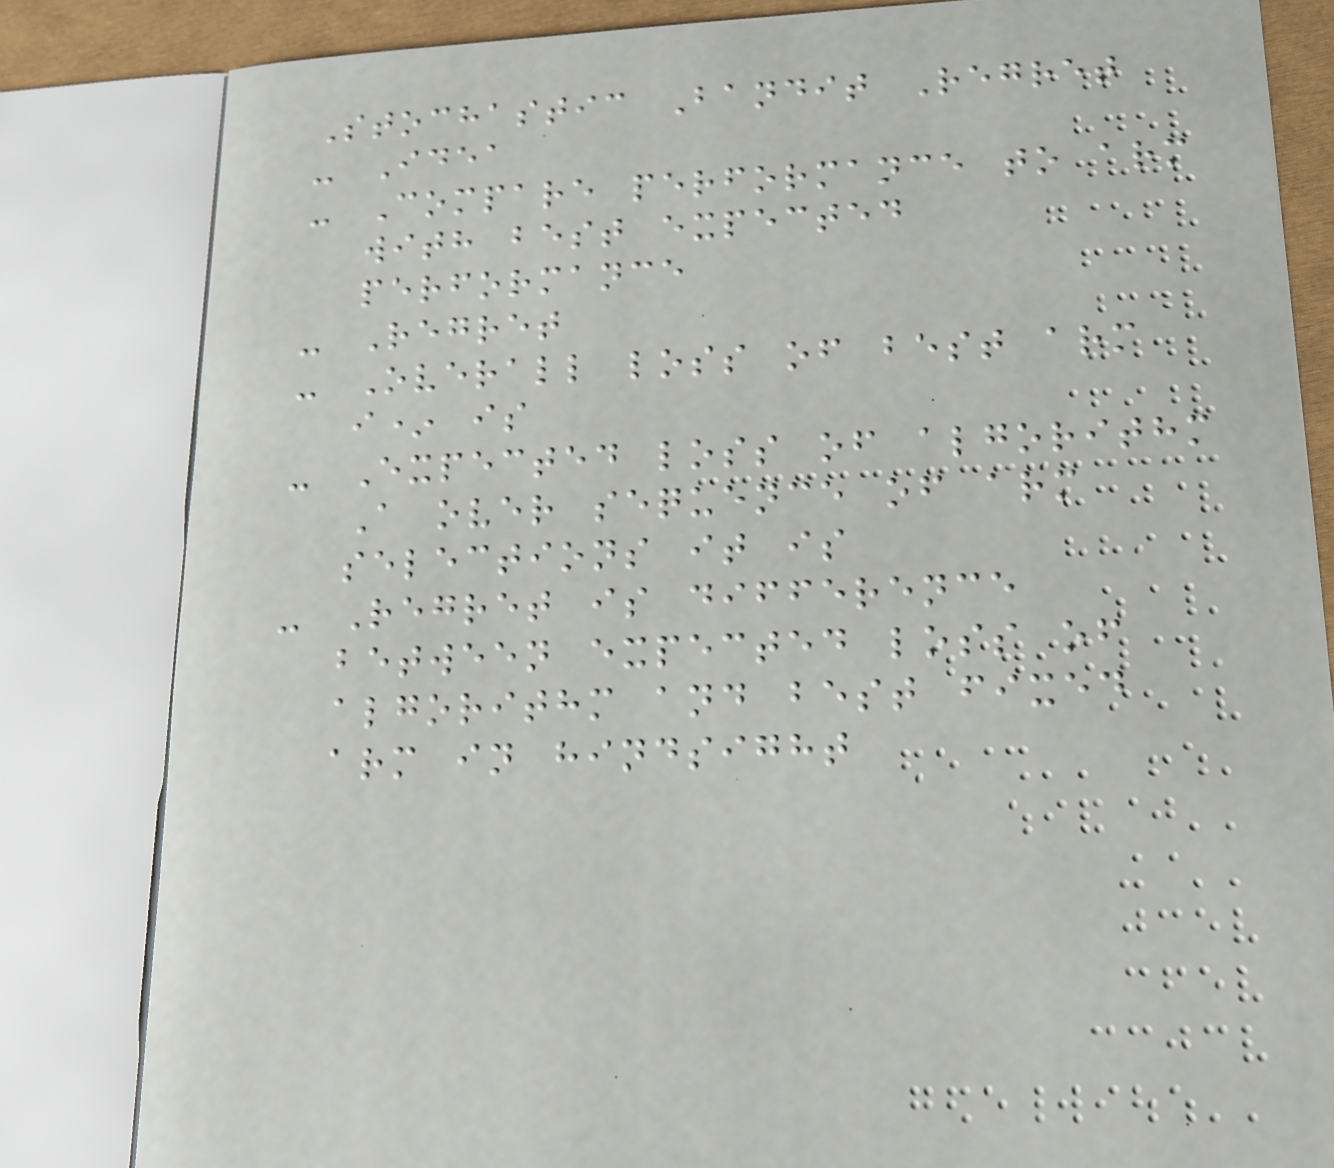Stochastic Bandit Regret
- Idea
- Compare performance to arm
with best expected
performance
- Regret
- Overall loss of best arm
i* is
- Expected loss of algorithm
A over sequence of arm
selections it is
- Regret is difference
between expected loss of
algorithm and best fixed
arm in hindsight
